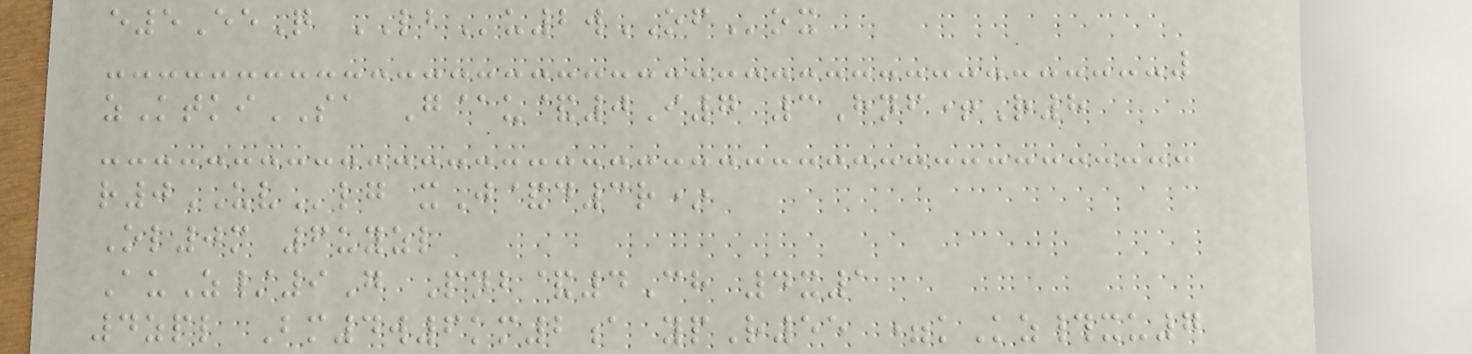e5EeQ LBu2wOFox
zKtkiSA G@u&0I7 3Hnf+R8
r0UVlg xJ&d3r*
Ol0m 6uyzl
AuZ/9G Pnb&4Ch 4x1
4zpl Bm4w6km2a ypR55 =kKz#xu7
